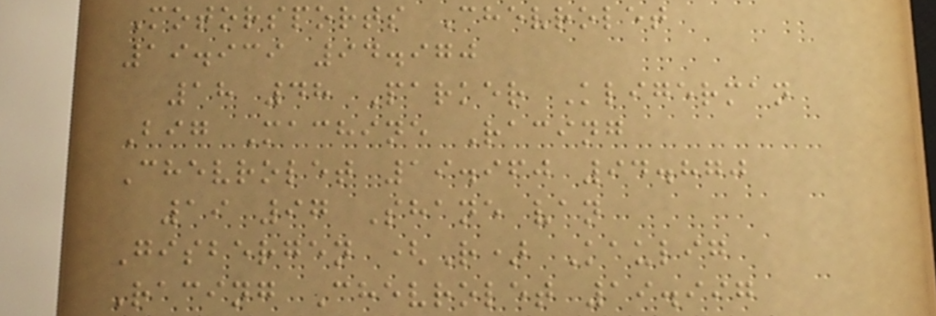Motorsports Chevrolet
19.939 94.970
18 48 Parker Kligerman
Big Machine Racing
Chevrolet 19.960 94.870
19 97 Shane van
Gisbergen (R) Kaulig
Racing Chevrolet 19.997
